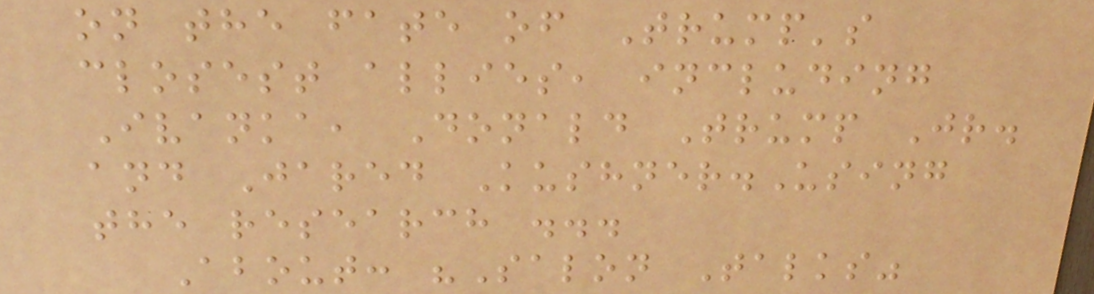on the fate of Trump's
closest allies, including
Ivanka, Donald Trump Jr.
and Jared Kushner.Using
the research ...
About: "Salon Talks"
